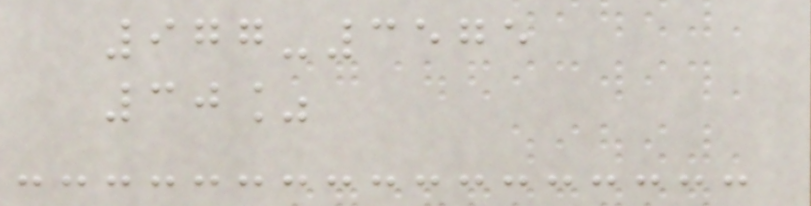977-3575
30%
